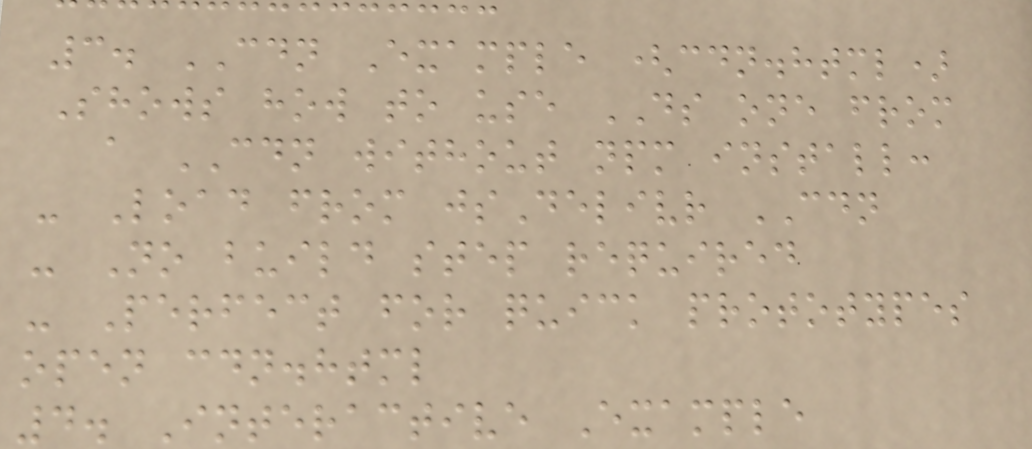3. CDN Example (cdn.html)
Shows how to use DS one from
a CDN without npm install:
- Load from jsDelivr CDN
- No build step required
- Perfect for quick prototypes
open cdn.html
4. Interactive Example
